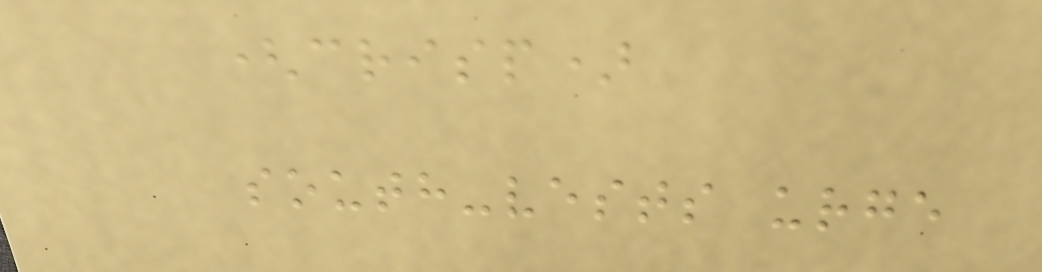(crisp)
south-vests urge
